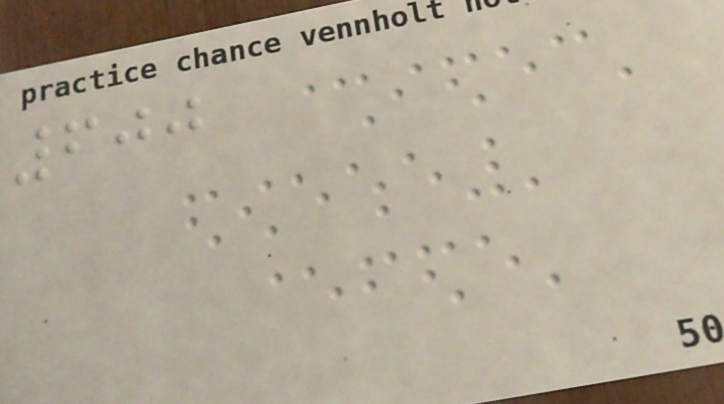600
